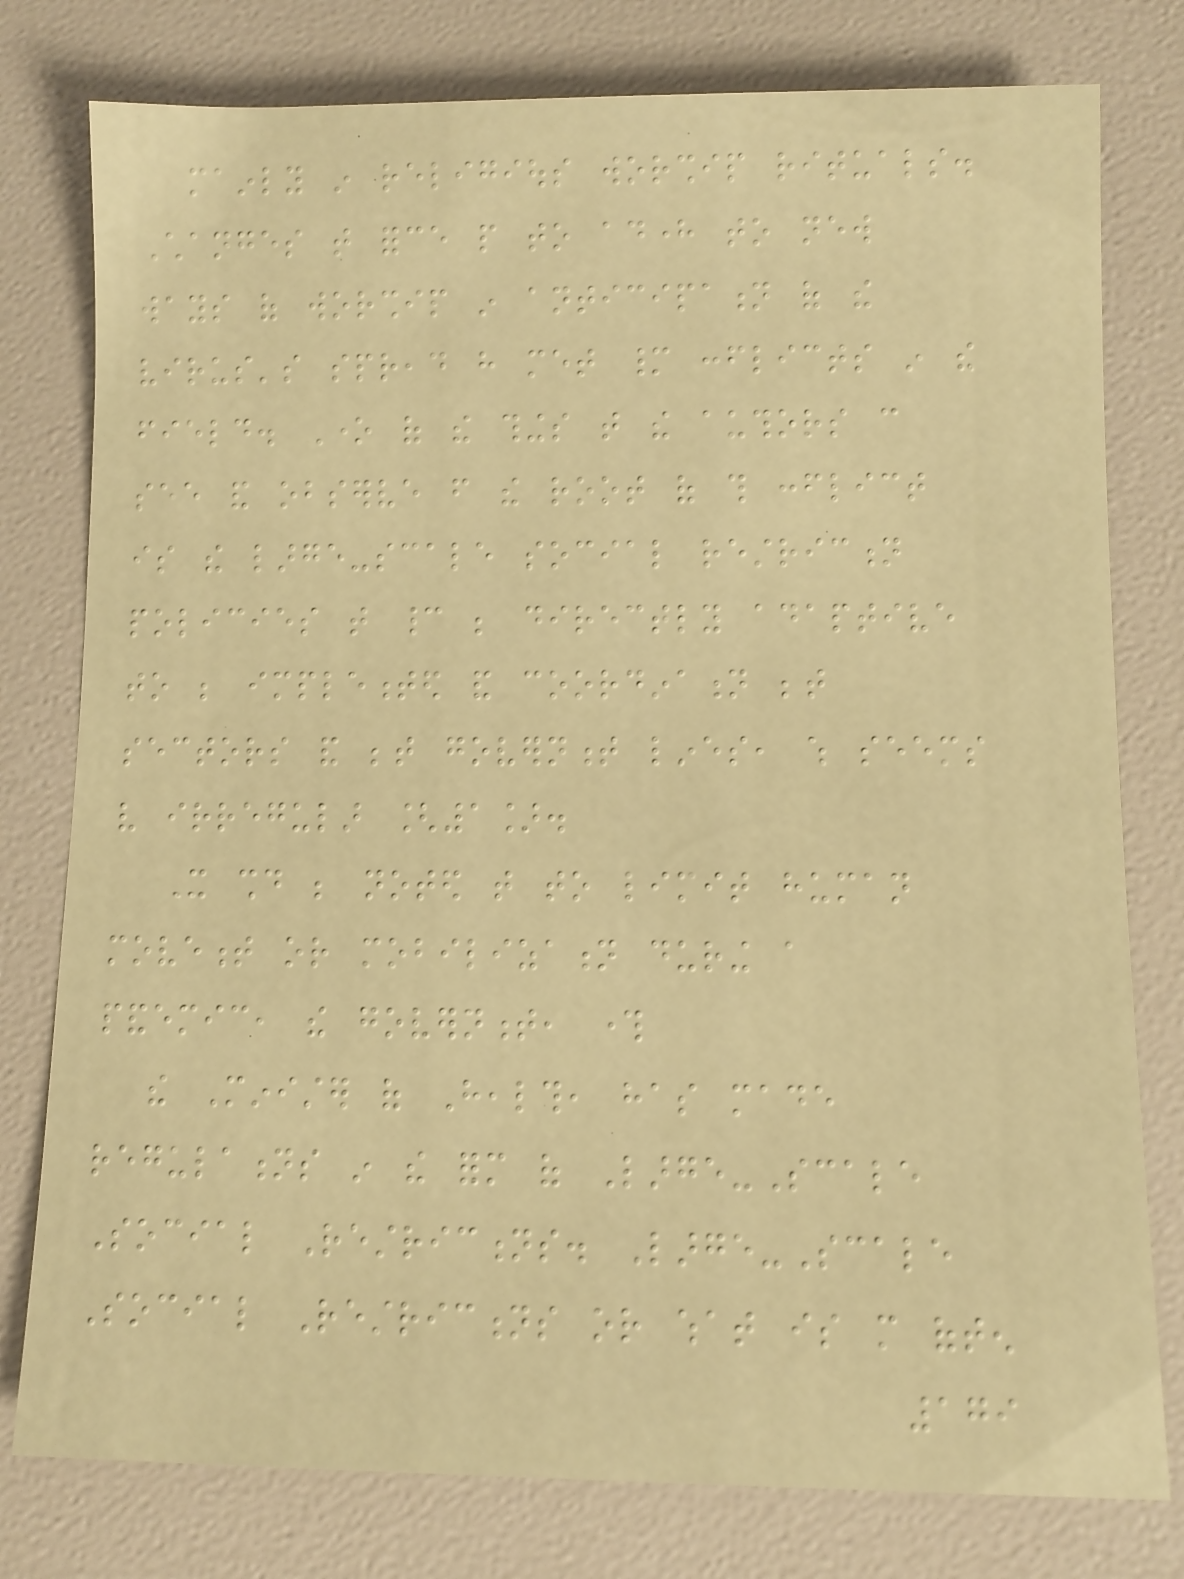mainly in religious worship rituals.
Changes that force people to adhere to new
ways of worship in anticipation of the
virus's spread have met many conflicts in the
field. One of the things that the authors can
see and observe from the root of this conflict
is the large-scale social restriction
policies that cannot be directly adaptive
to be implemented and coordination between
sectors and between government lines, which seems
very irregular [1].
It should be noted that to limit human
movement or mobilization during a
pandemic, the government, through
the Minister of Health, has made
regulations in the form of Large-Scale
Social Restrictions. Large-Scale
Social Restrictions or what is more often
179
